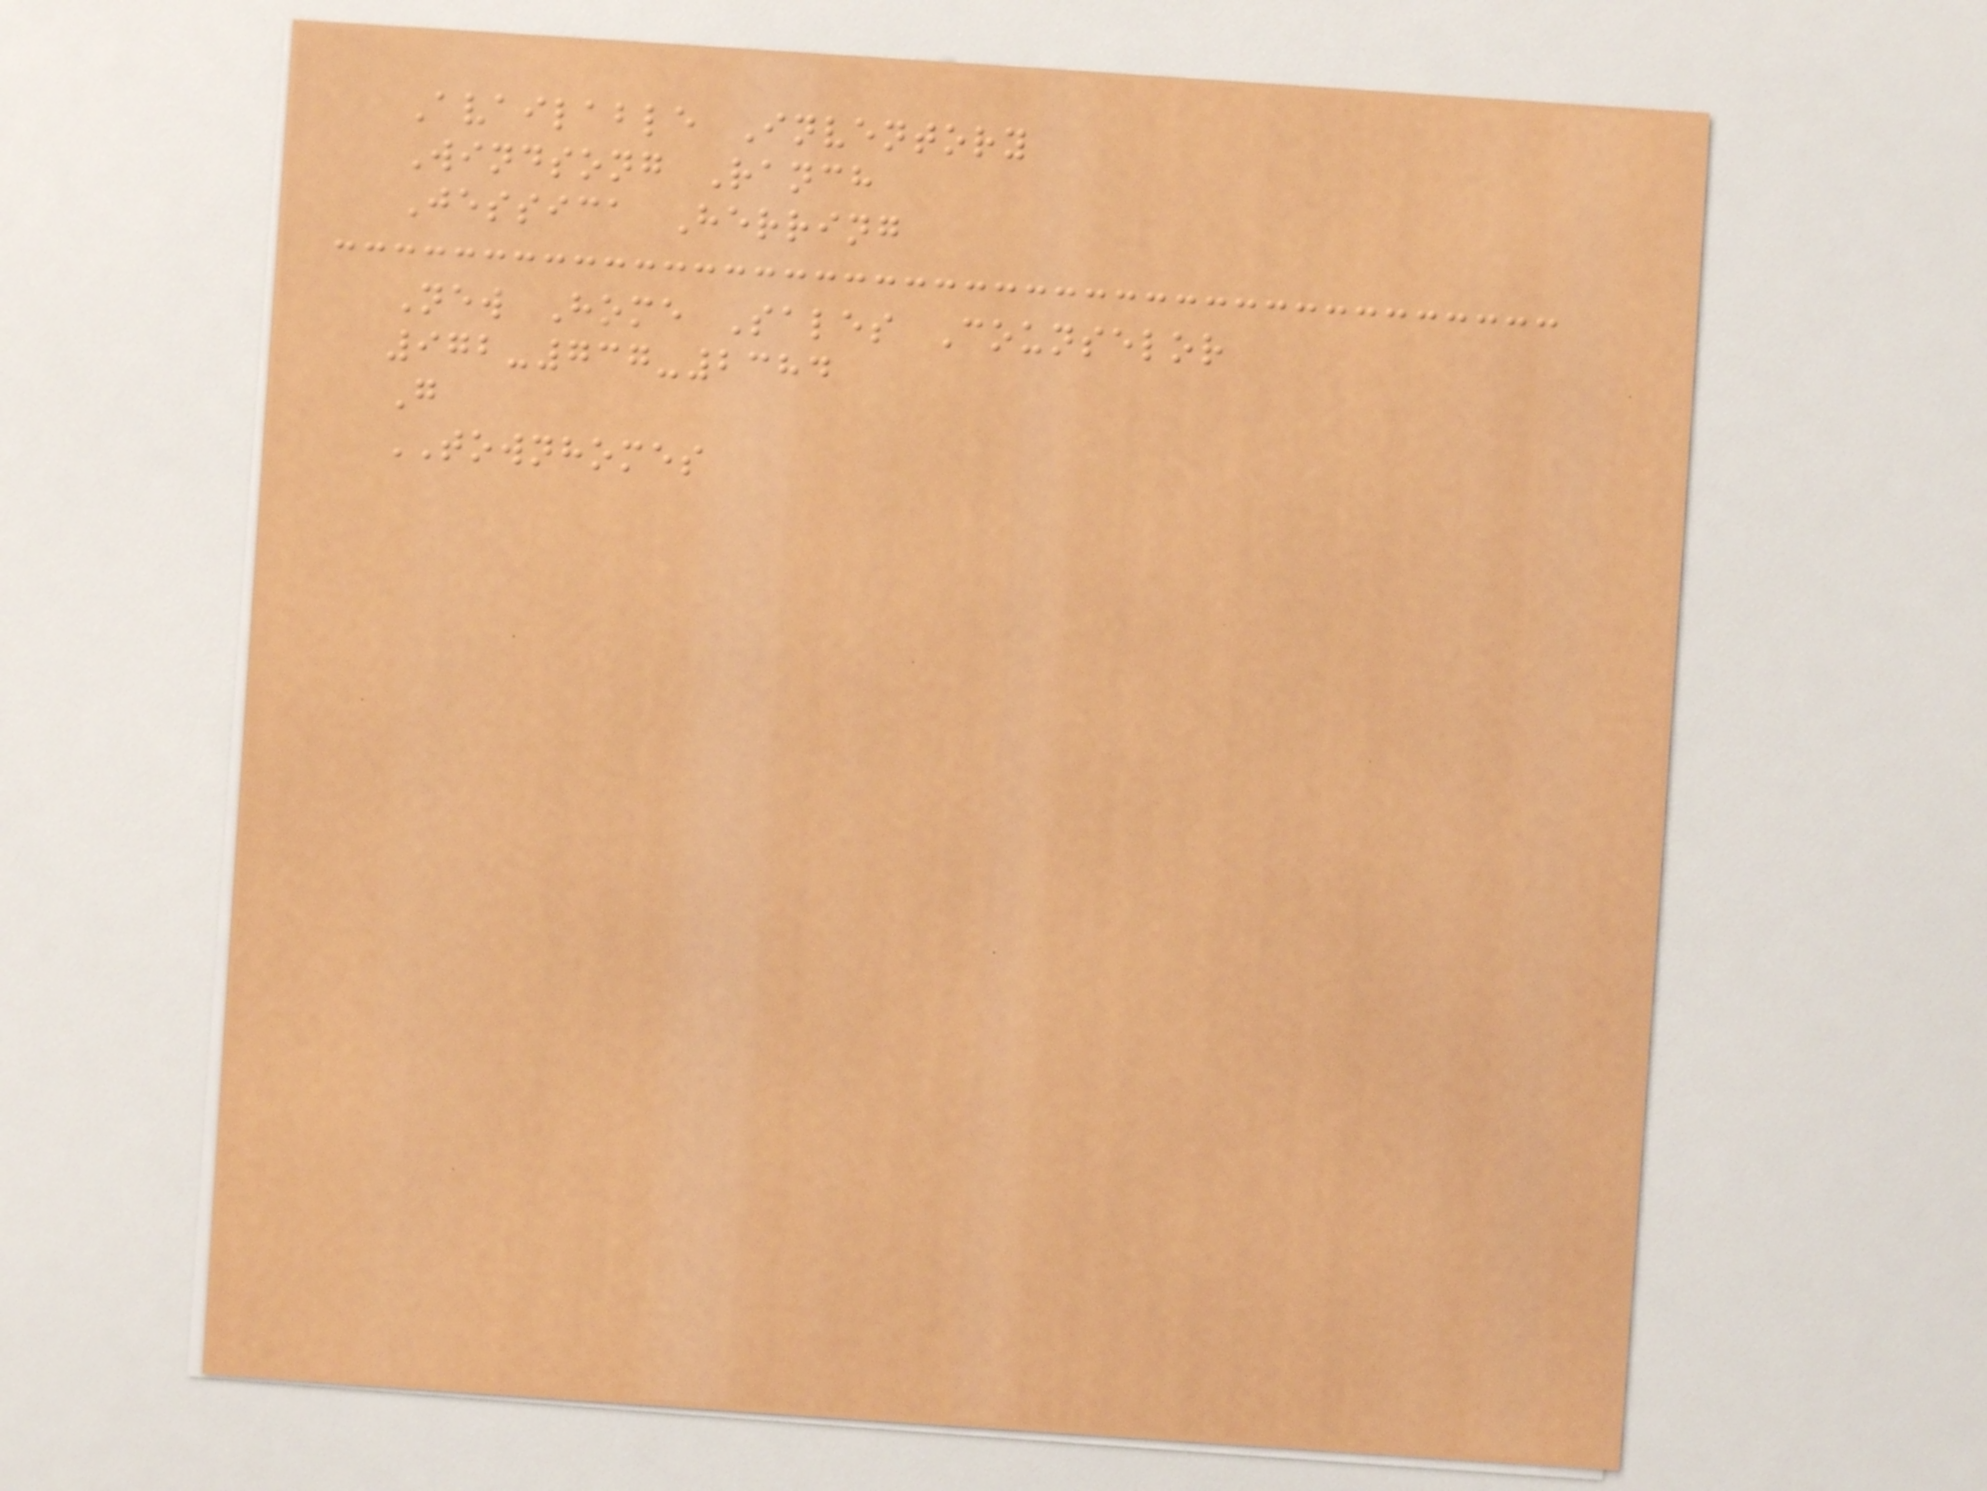Available Inventory
Windsong Ranch
Jessica Herring
New Home Sales Counselor
972-737-2384
G
TOWNHOMES
